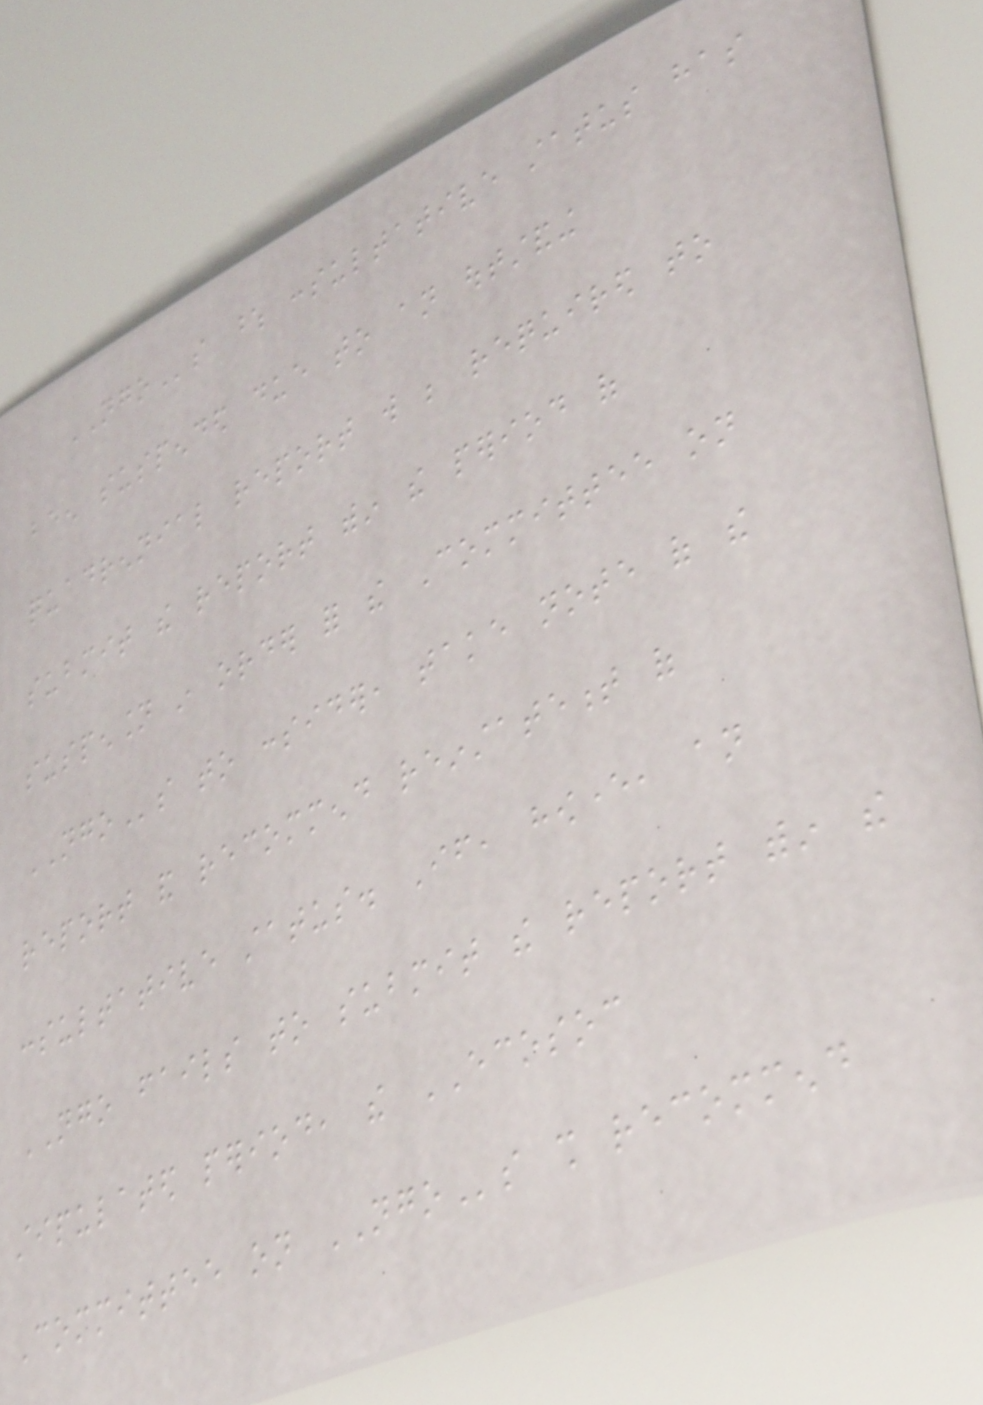NGOs whose consultative status has
been suspended due to an outstanding
quadrennial report will be required to
submit the report within the period of
suspension in order for the Committee on
NGOs to consider, take note of the
report and recommend reinstatement of
consultative status. If, however, an
NGO fails to submit the report within the
stipulated period, the ECOSOC
Committee on NGOs shall recommend
